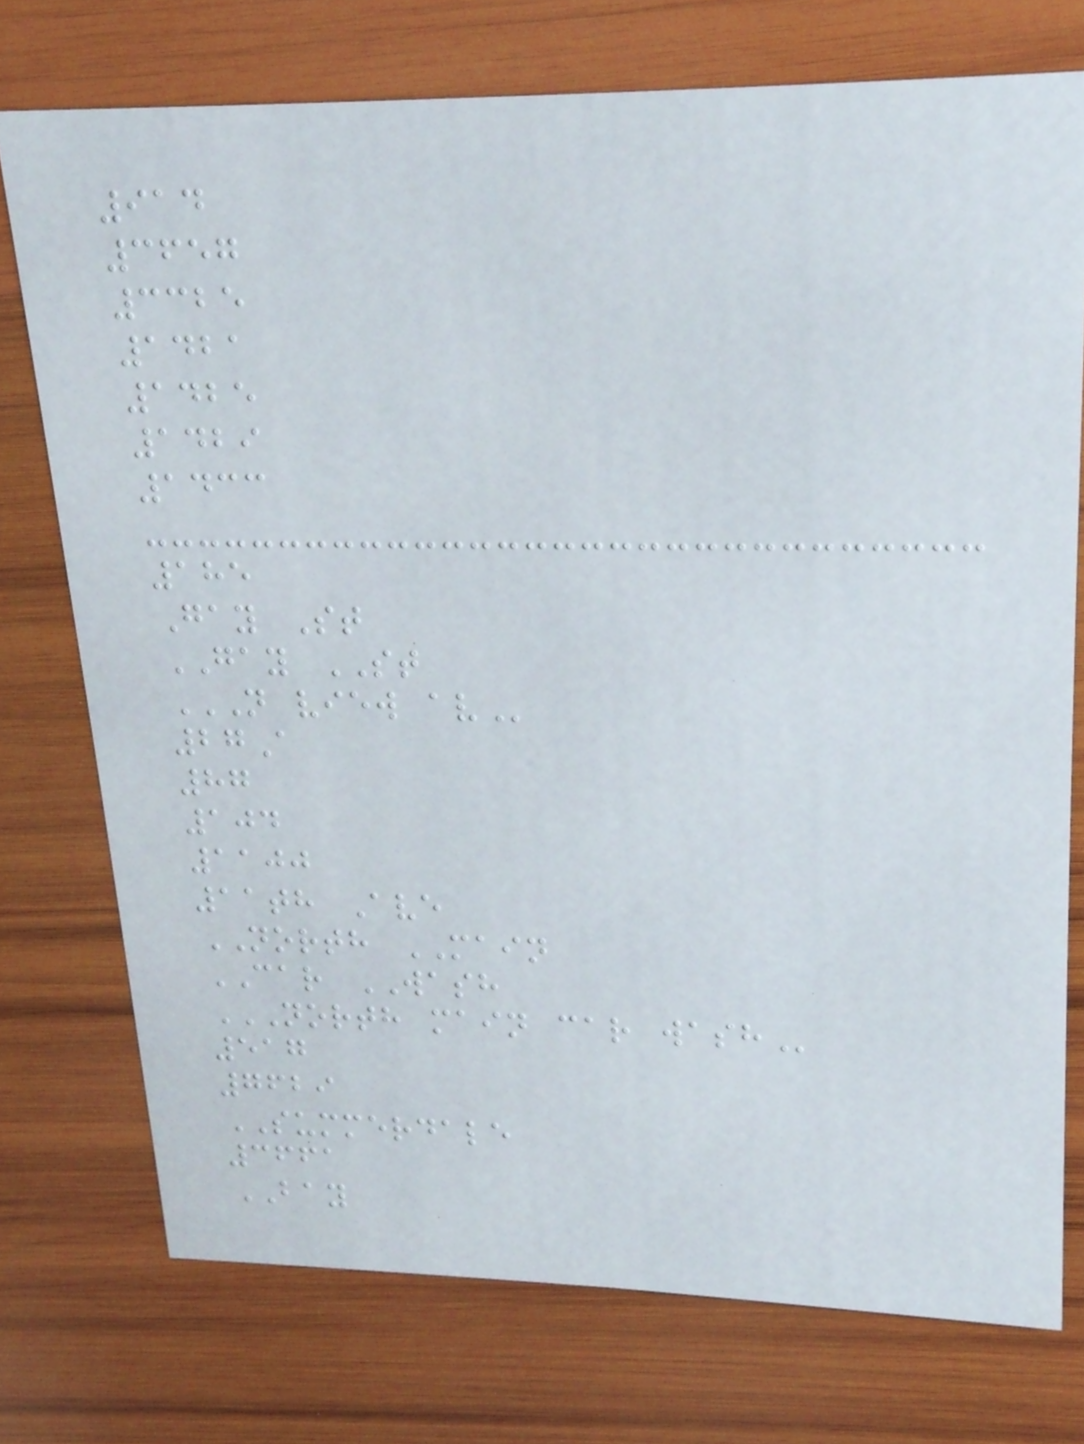914
3657
3325
1421
1425
1429
1433
185
Gay St
GAY ST
N VIEW AV
27A
87
104
1100
11th Ave
NORTH MAIN
CAR WASH
NORTH MAIN CAR WASH
517
7629
SUMMERDALE
3661
BAY
